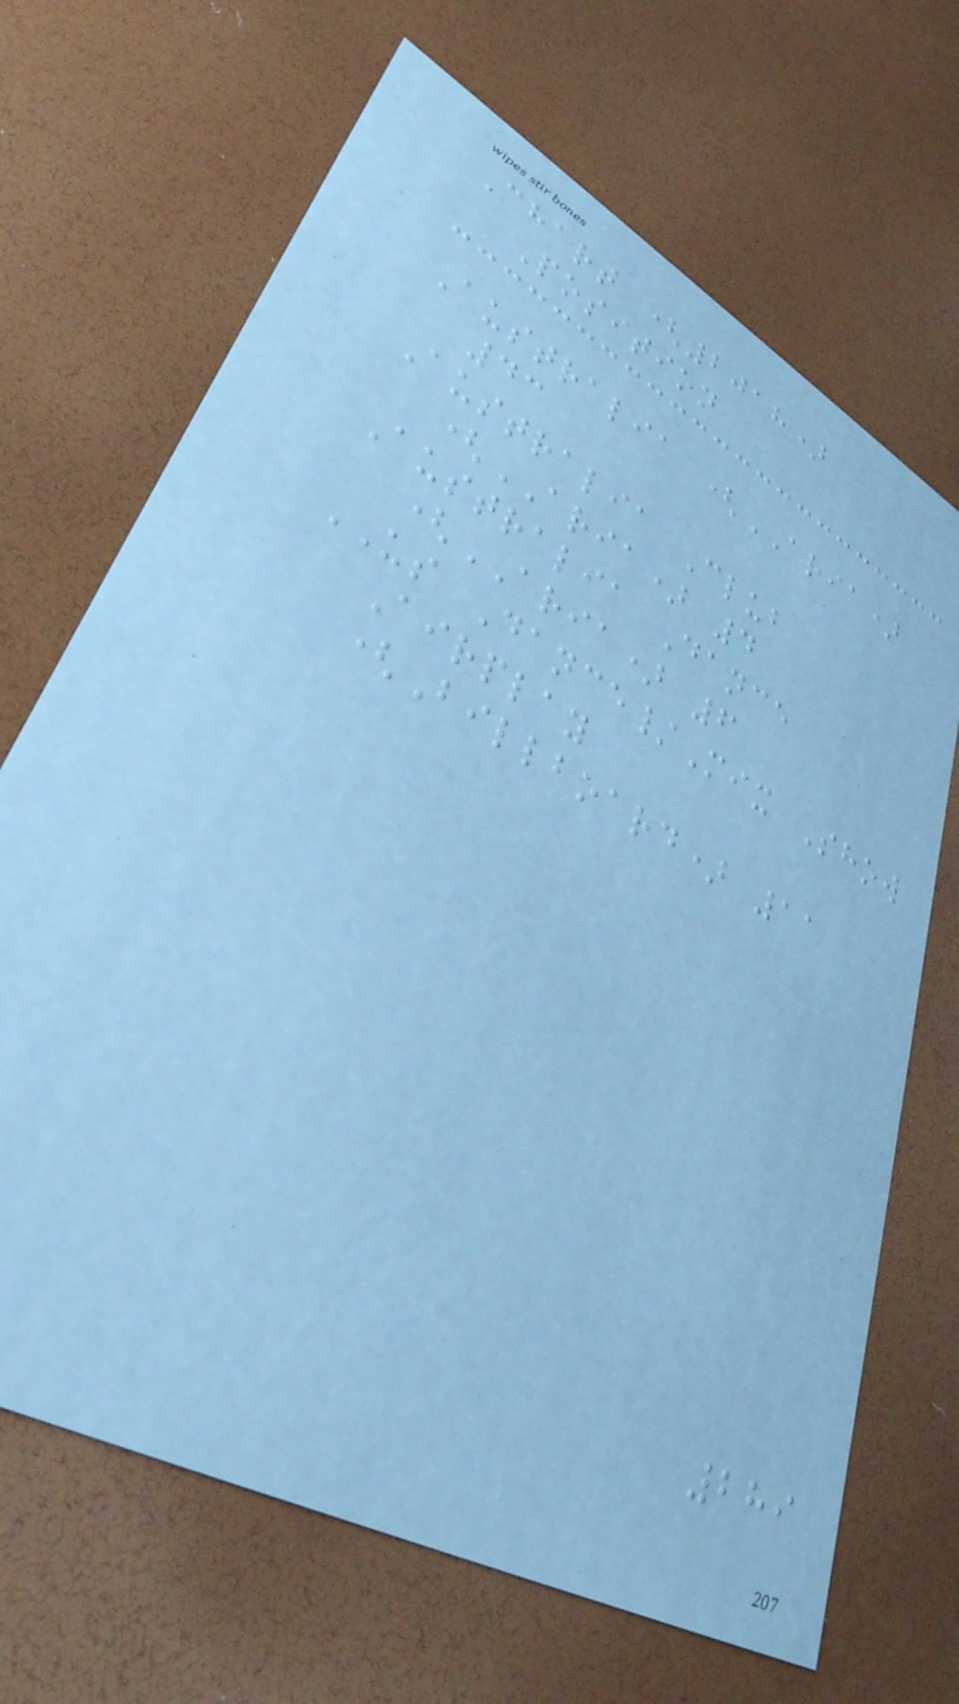Chart (2018)
Position
Australia (ARIA)
43
Australia Club
(ARIA) 4
Australia Dance
(ARIA) 6
US Dance/Mix Show
Airplay
(Billboard) 11
289
